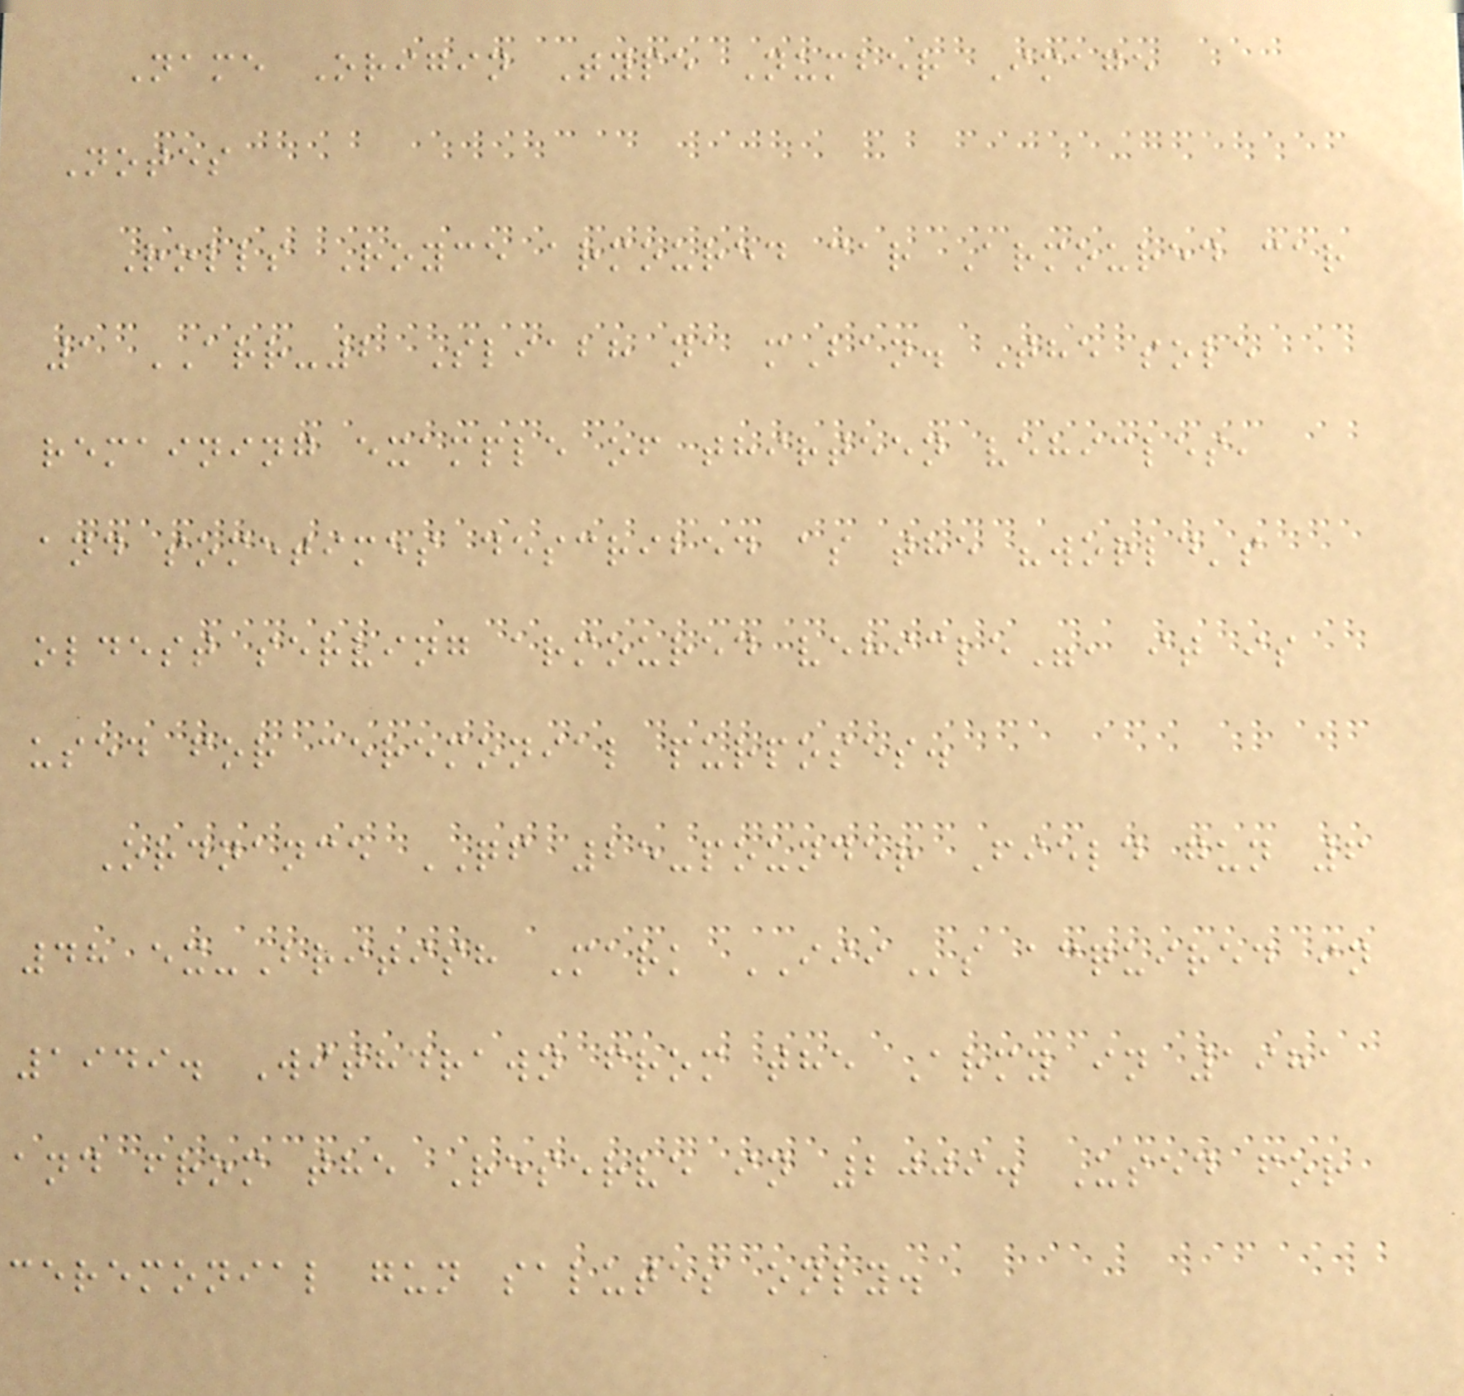Name Origin Type Number Image
Notes
Rolls Royce armoured car Armoured car
1 ARR-2 Sliabh na mBan. The sole
remaining example of thirteen vehicles,
and sometimes described as the "world's
oldest serving armoured vehicle", it is
used for ceremonial purposes.
Ordnance QF 25-pounder Field gun 6
48 ex-British Mark IIIs acquired in
1949. Withdrawn from the Army in 1981
and from the Reserve in 2009. Used for
ceremonial gun salutes only.
